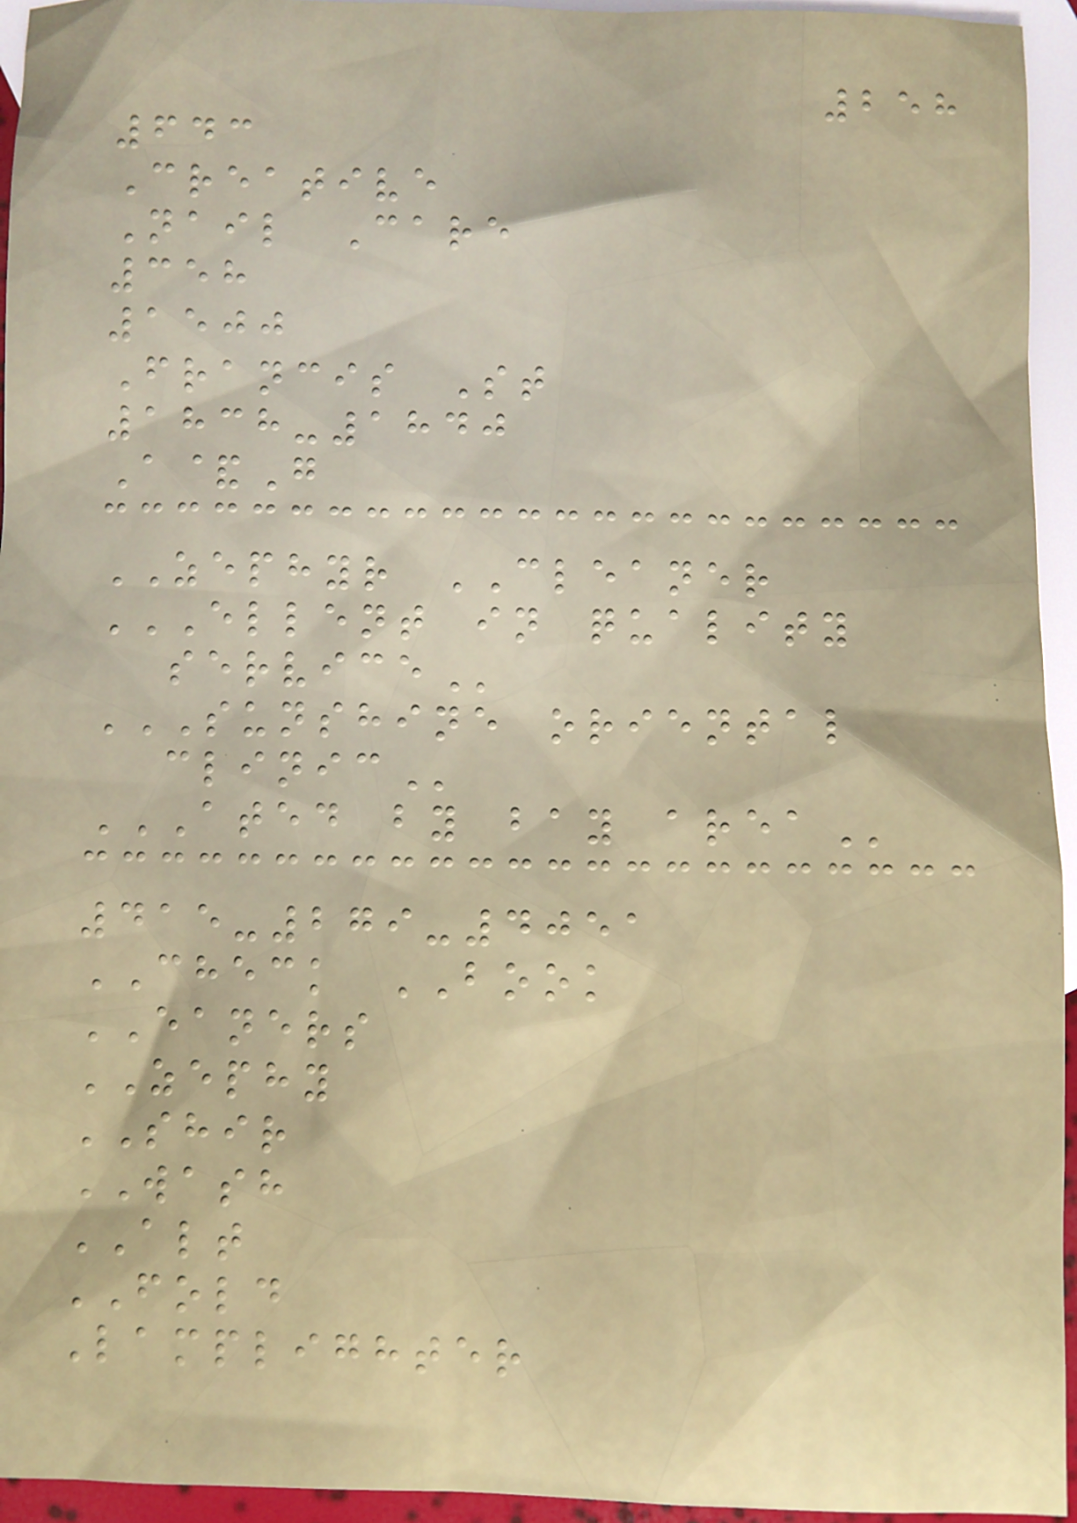258
643
Creative
Nail Care
358
1500
Francis St
1838-1840
A&G
ZEPHYR CLEANER
ELLENT IN QUALITY
SERVICE
SUNSHINE ORIENTAL
CLINIC
ATED BY BAY AREA
415-279-4051
CHECK BOOK
EANERS
ZEPHY
SHIR
WASH
ALT
FOLD
Lamplighter
